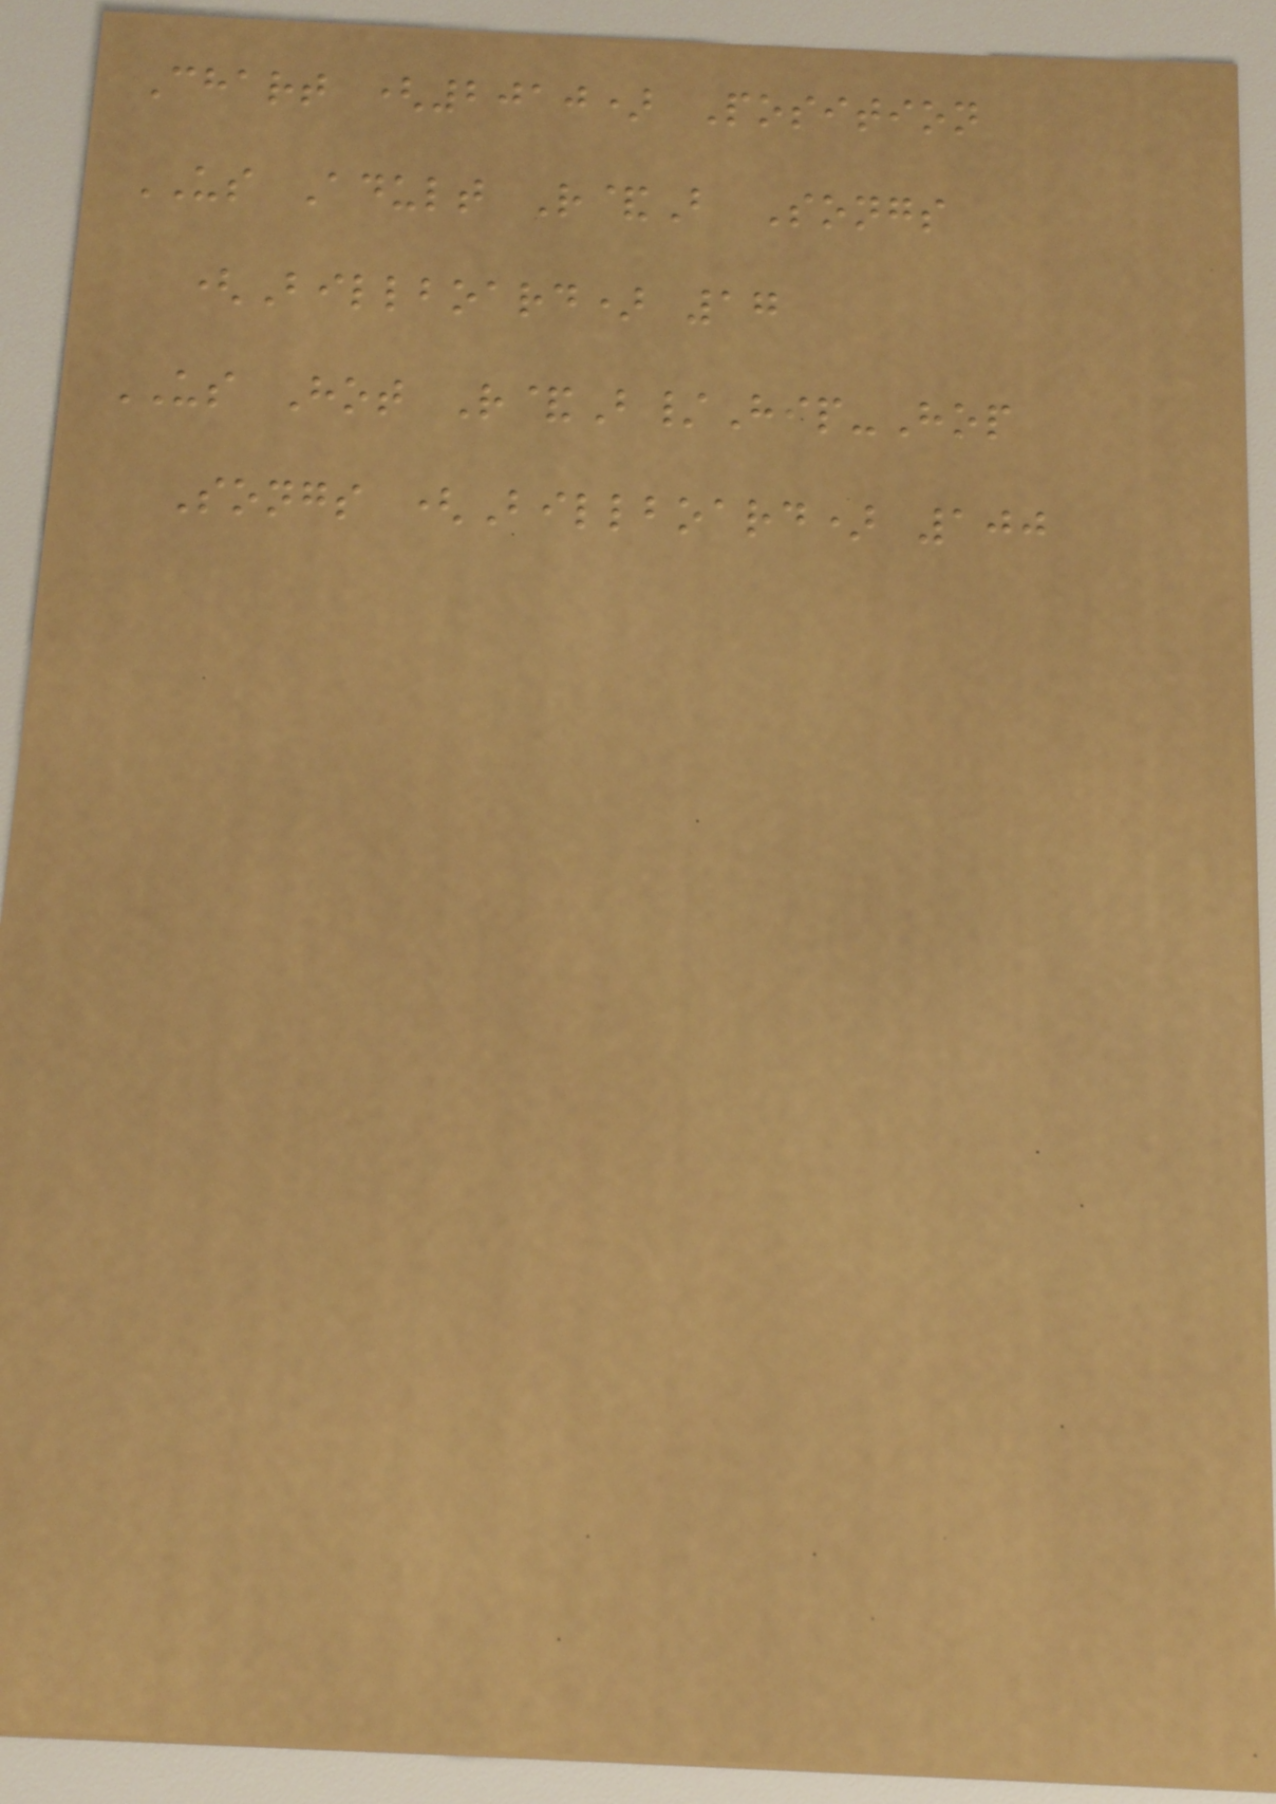Chart (2010) Position
US Adult R&B Songs
(Billboard) 17
US Hot R&B/Hip-Hop
Songs (Billboard) 100
